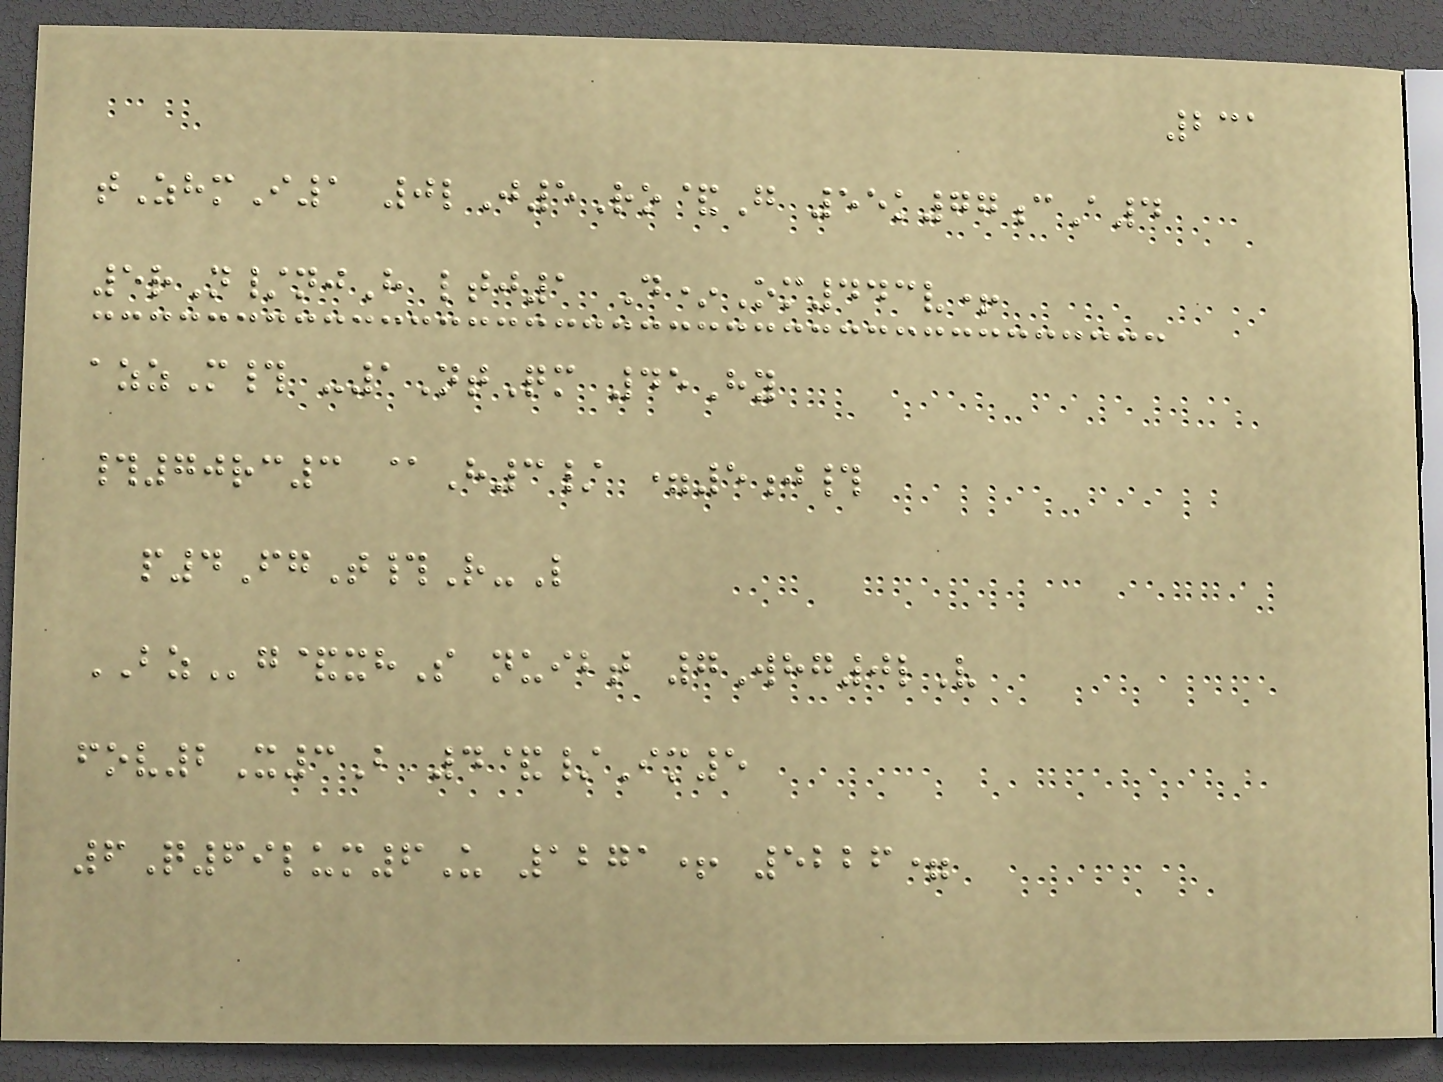231
tZhmI1 0lJ5Ro&G 55k77cA4
5rN/njH ltj1 D*Om443v+
azzM# -1NtQm 45Hy
#70rc3 @H3/ =5j#
p4FgT#R-L
BZg&xhS nuibt 7Whg0lV
fov2X3B 4&/Im5
6Q69lum6U 1271+ 5226=
